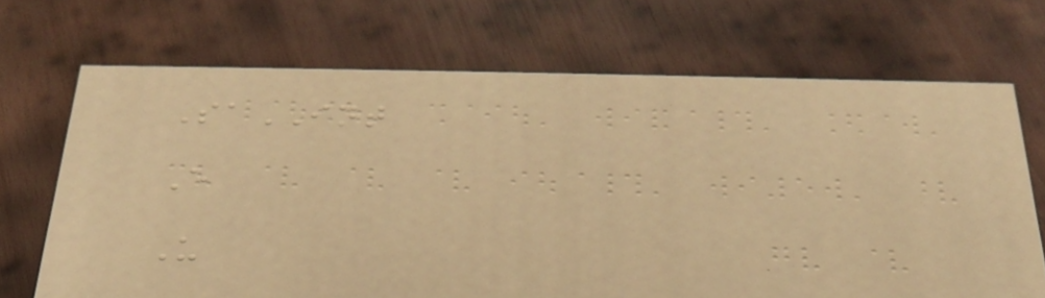SaINT
E
U
